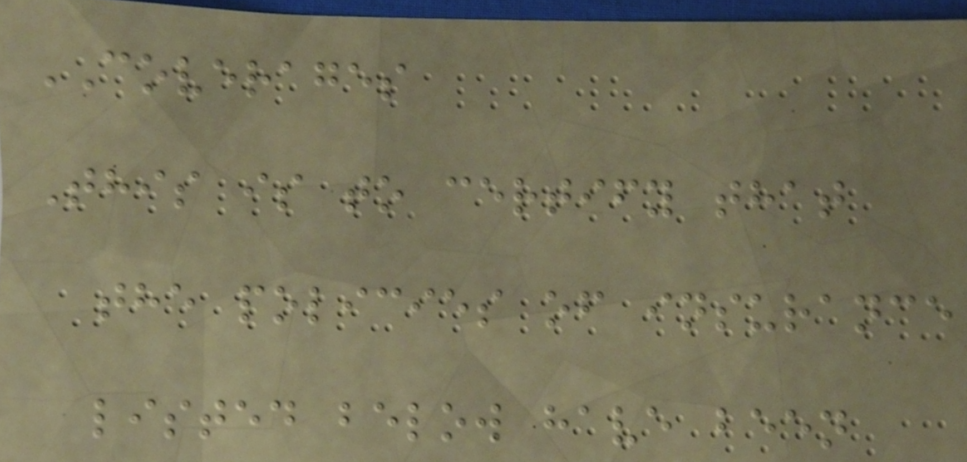COVERAGES
This is to certify that
the policies of insurance
listed below have been
